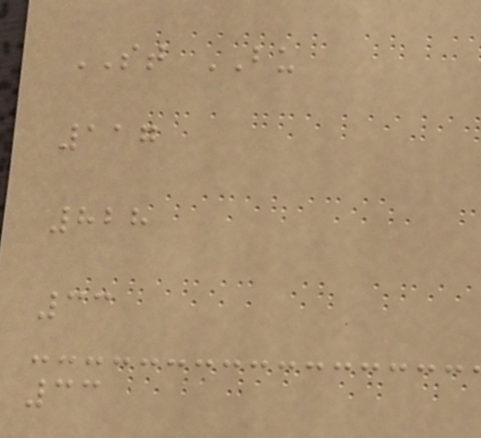ST BU
117
828
33
33
